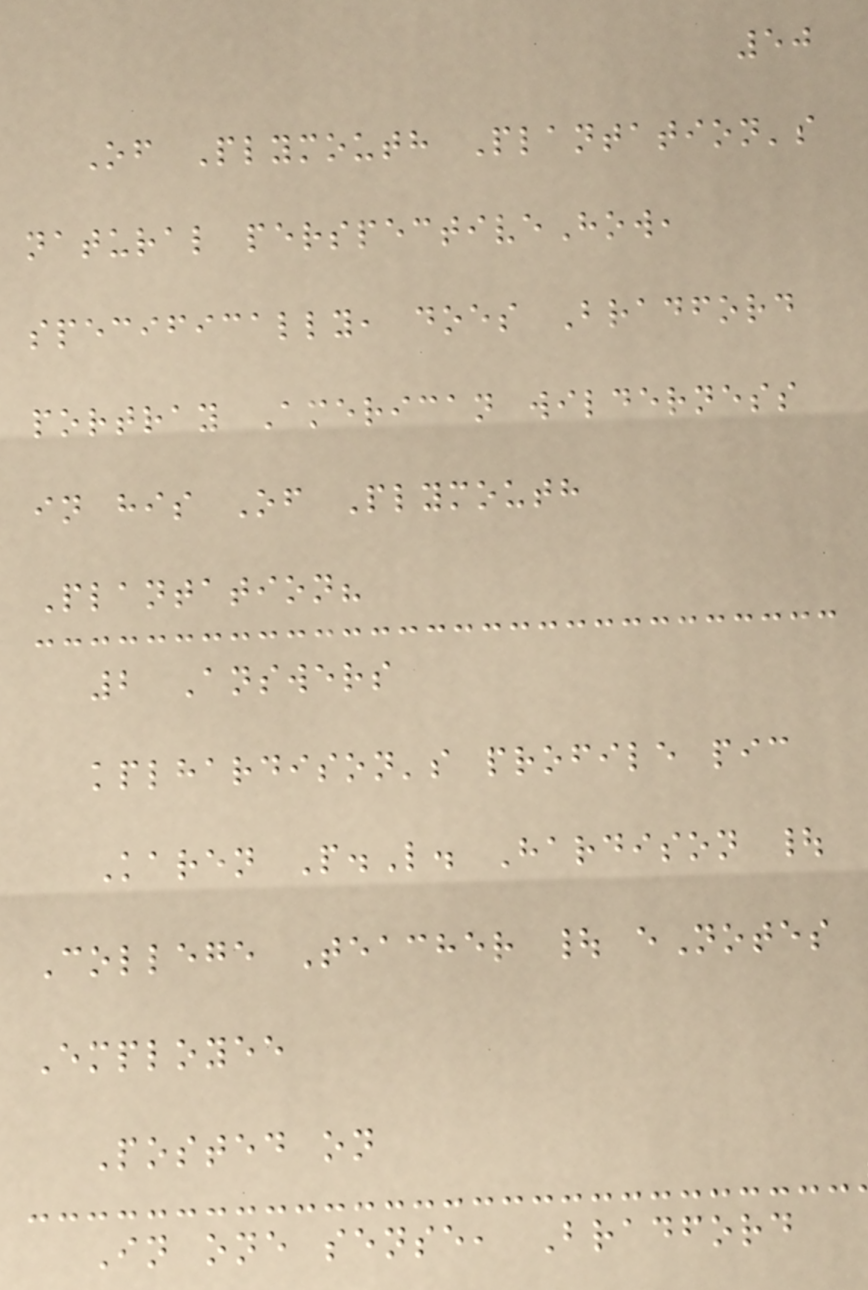50
Of Plymouth Plantation's
natural perspectiveHow,
specifically, does Bradford
portray American wilderness
in his Of Plymouth
Plantation?
2 Answers
kplhardison's profile pic
Karen P.L. Hardison |
College Teacher | eNotes
Employee
Posted on
In one sense, Bradford
